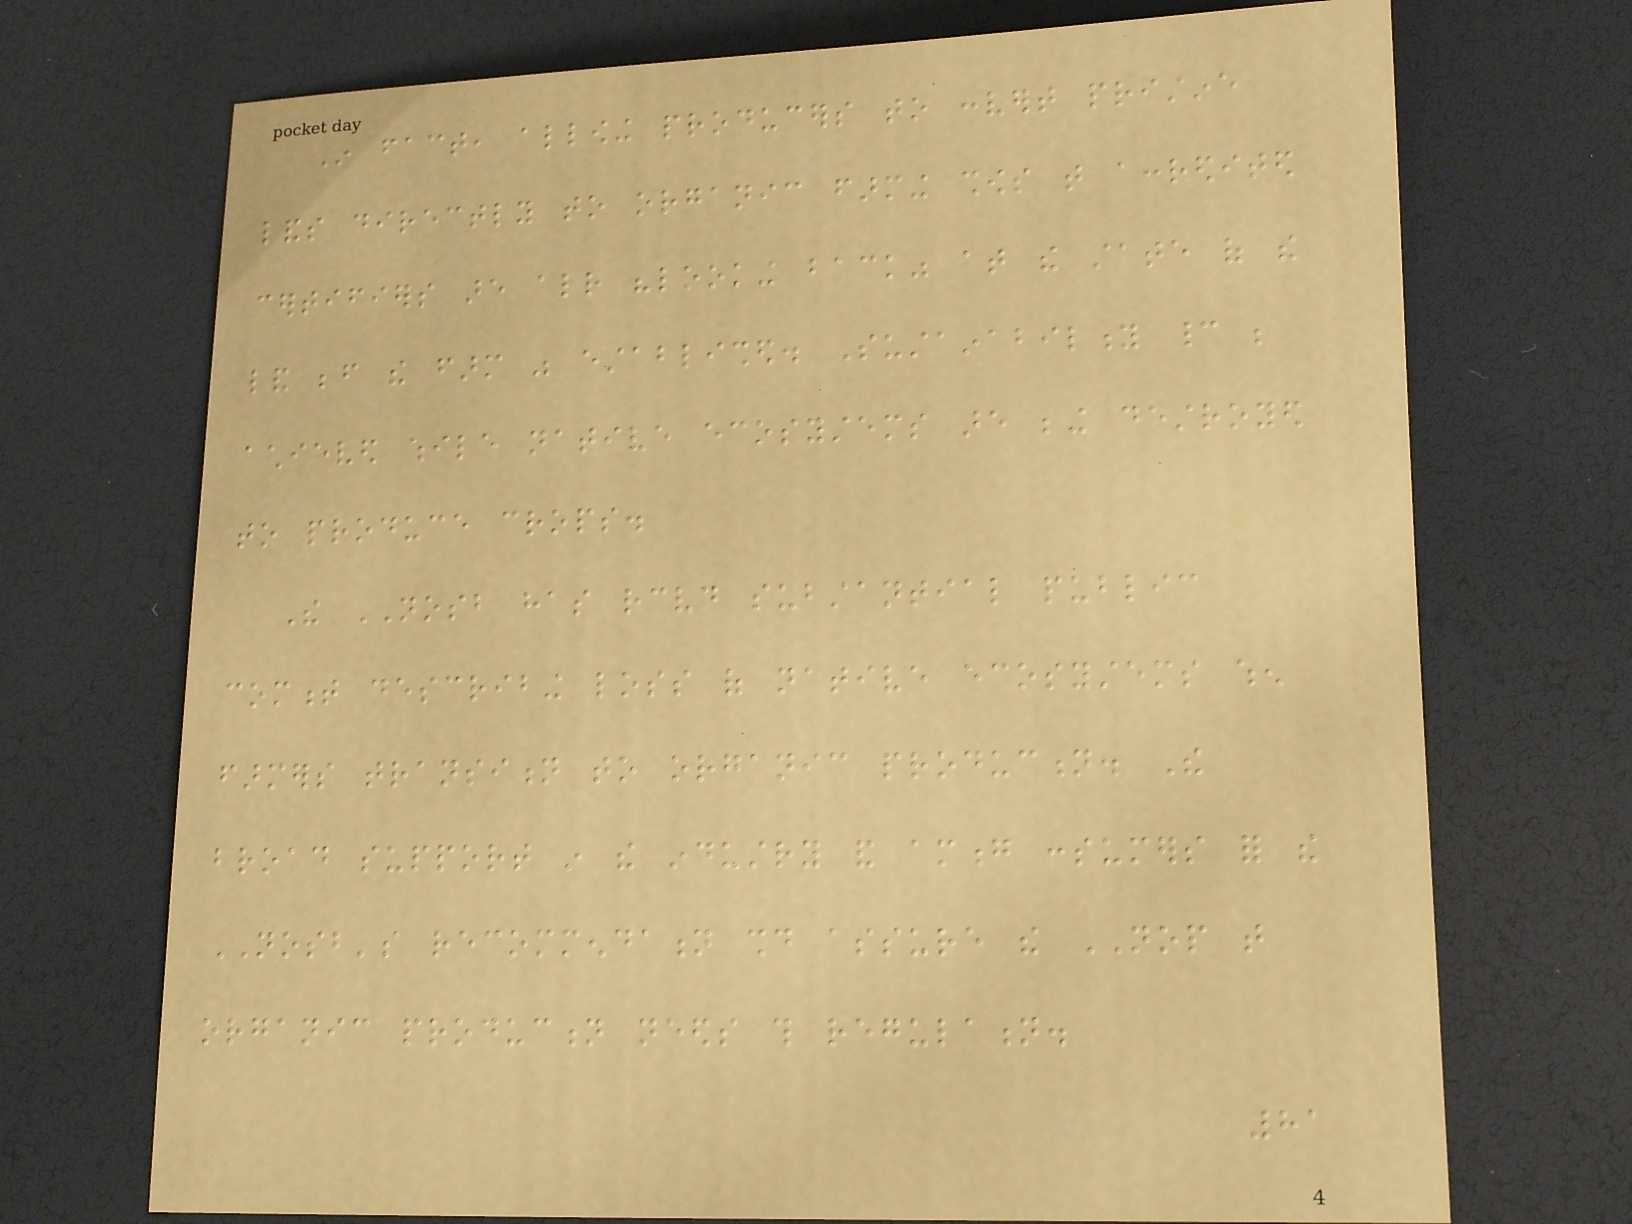In fact, allowing producers to convert pristine
lands directly to organic farming shows that accredited
certifiers are already "looking back" at the state of the
land before the farm was established. Sustainability cannot be
achieved while native ecosystems are being destroyed
to produce crops.
The NOSB has received substantial public
comment describing loss of native ecosystems when
farmers transition to organic production. The
broad support in the industry and among consumers for the
NOSB's recommendation should assure the NOP that
organic production needs this regulation.
81
